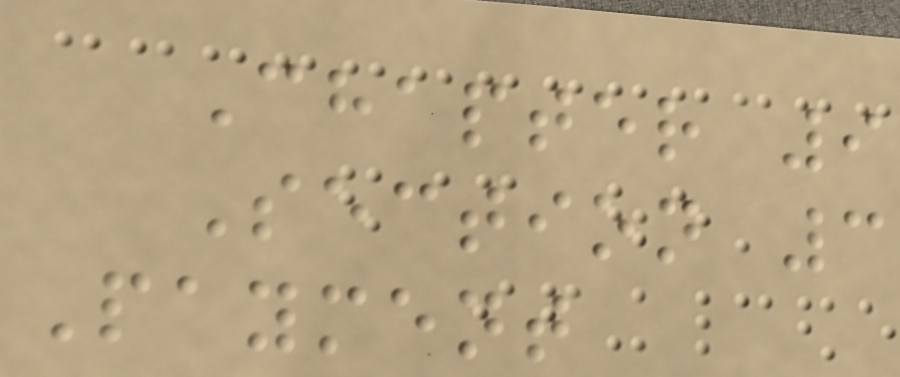Chapter 9
Section 3
Payment
